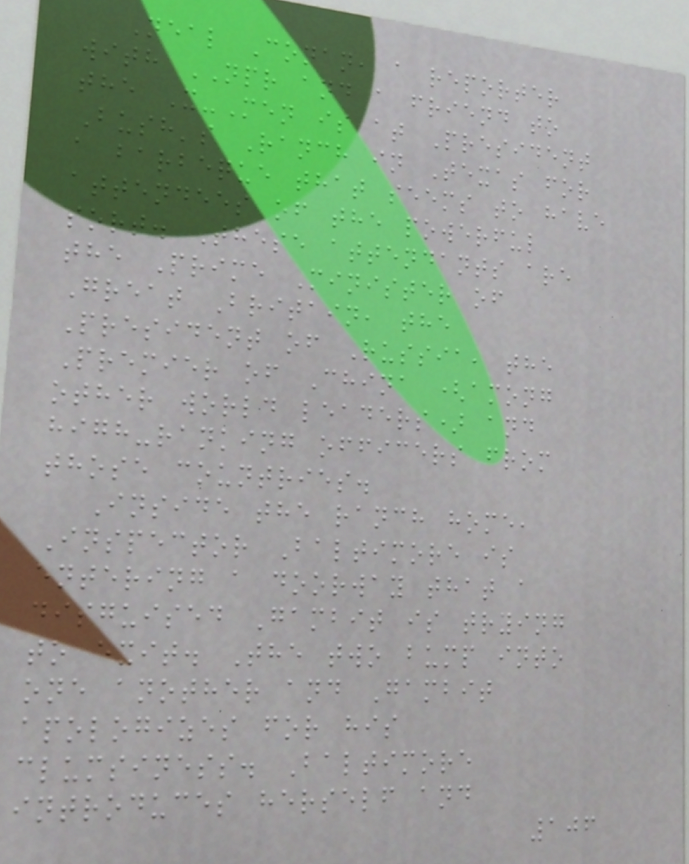Neal Conan, a reporter
with NPR and a friend to
the X-Men is at President
Bush's Ranch in Texas for
a barbeque that seems to have
attendees of the powerful
sort. These attendants are
the Prime Minister of
Great Britain, the
President of Russia, the
Premier of China (among
other world leaders) and
high-ranking officers from
those countries.
Inside the ranch home,
Inspector Baltimore is
entering a doorway that a
disguised Gambit is trying
to exit. The two bump into
one another and Gambit
apologizes for his
clumsiness. Baltimore
introduces herself and
106
